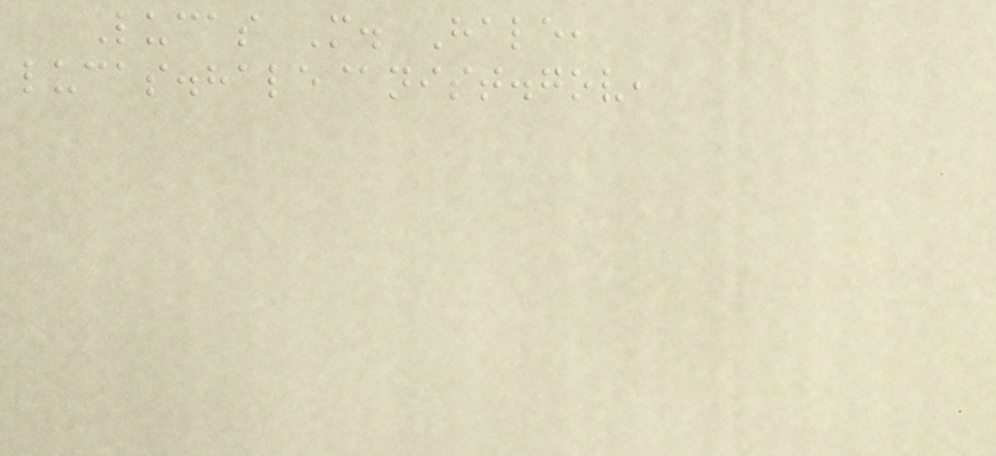Lucas M. Hale,
lucas.hale@nist.gov,
